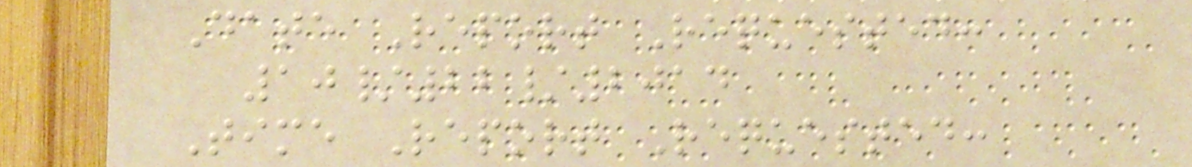Date Report Requested:
10/22/2014
Time Report Requested:
